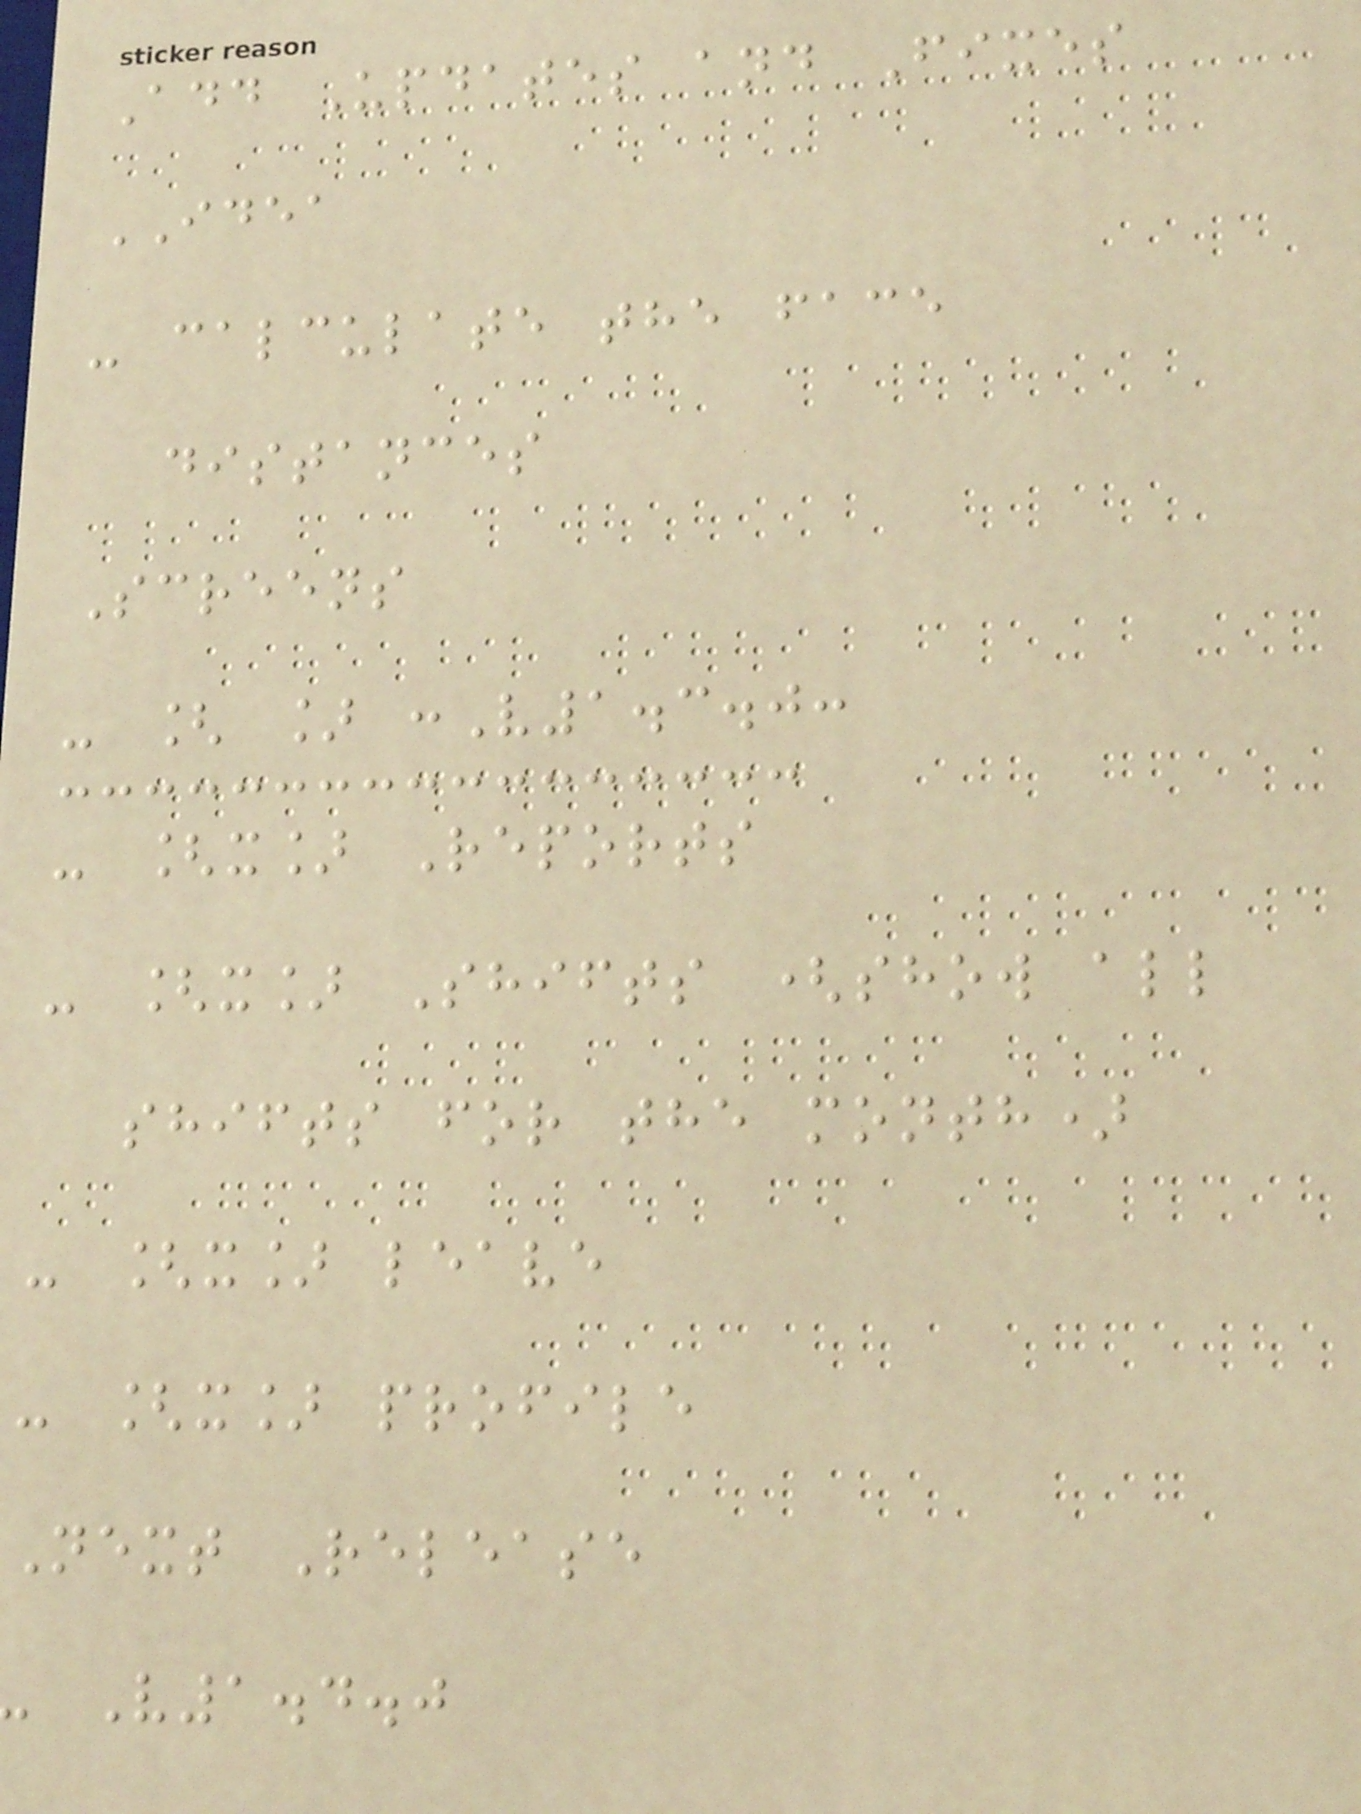Add Updates and Fixes
IDEA
- calculate the face
distances
Screens
- [ ] :V1.3.0:
- [x] Reports
- [x] Shifts (show all
shifts for the month)
- [x] leave
- [x] profile
Next Release
V1.4.0
